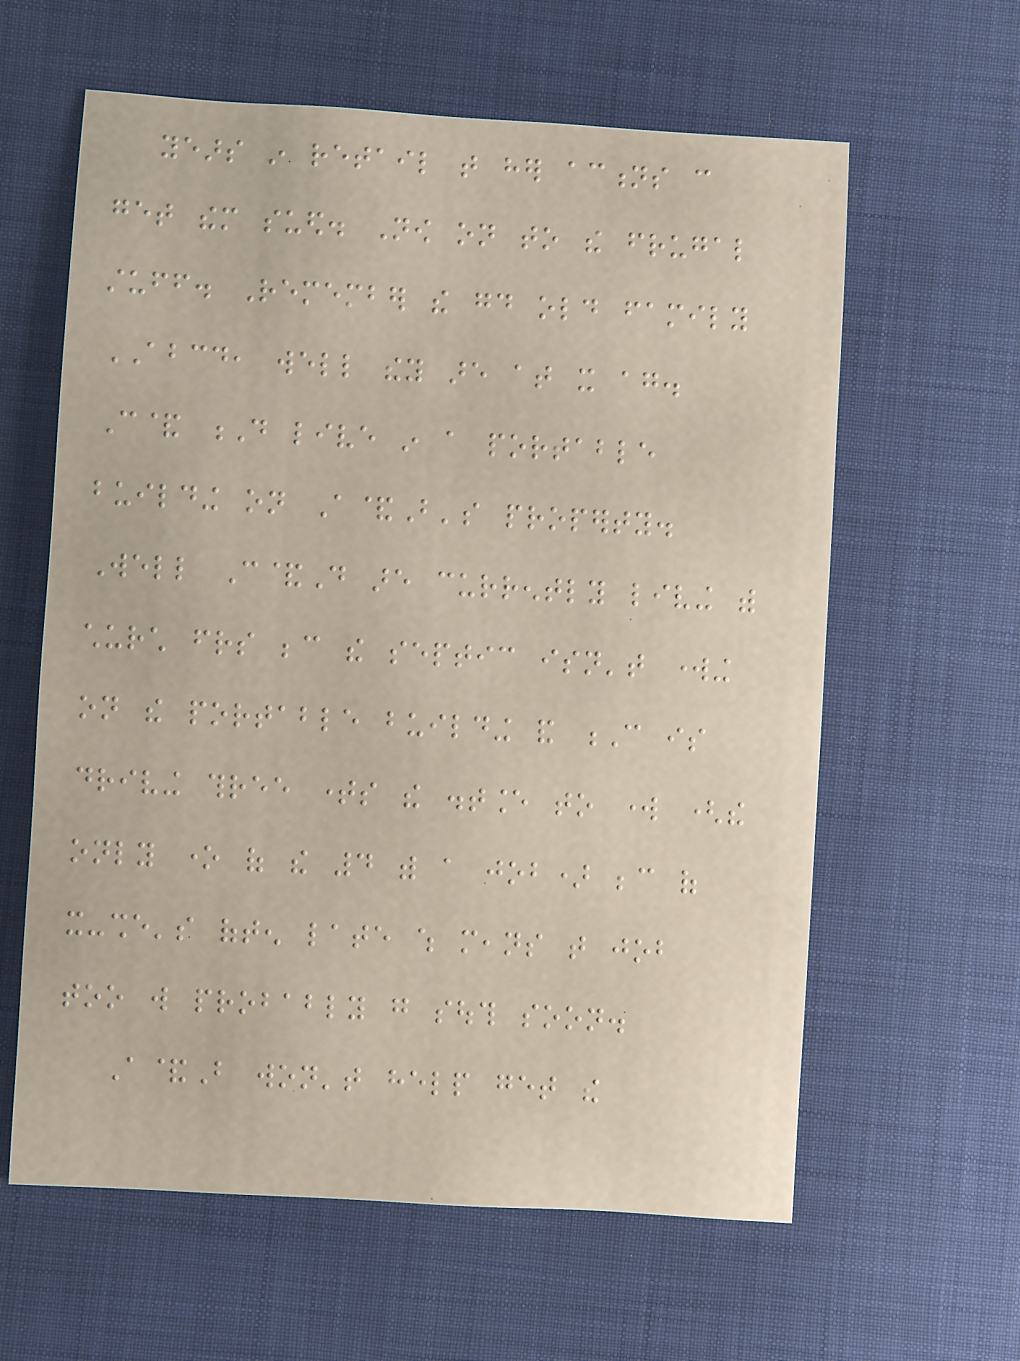years in retail that her actions can
get them sued. Now on to the frugal
stuff. Remember the good old family
ABCD, well they are at it again.
C& D live in a portable
building on A&B's property.
Well C&D are currently living with
church friends because the septic isn't working
on the portable building and C is
driving three times the distance to work (the
only one of the 4 with a job) because of
it-she's often late which means that job
too will probably go south soon.
A&B won't help get the
